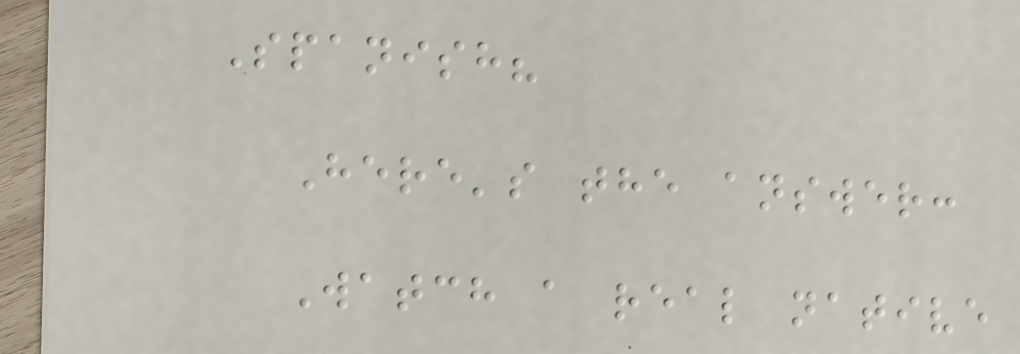Spanish?
Here's the answer:
Watch a real native
